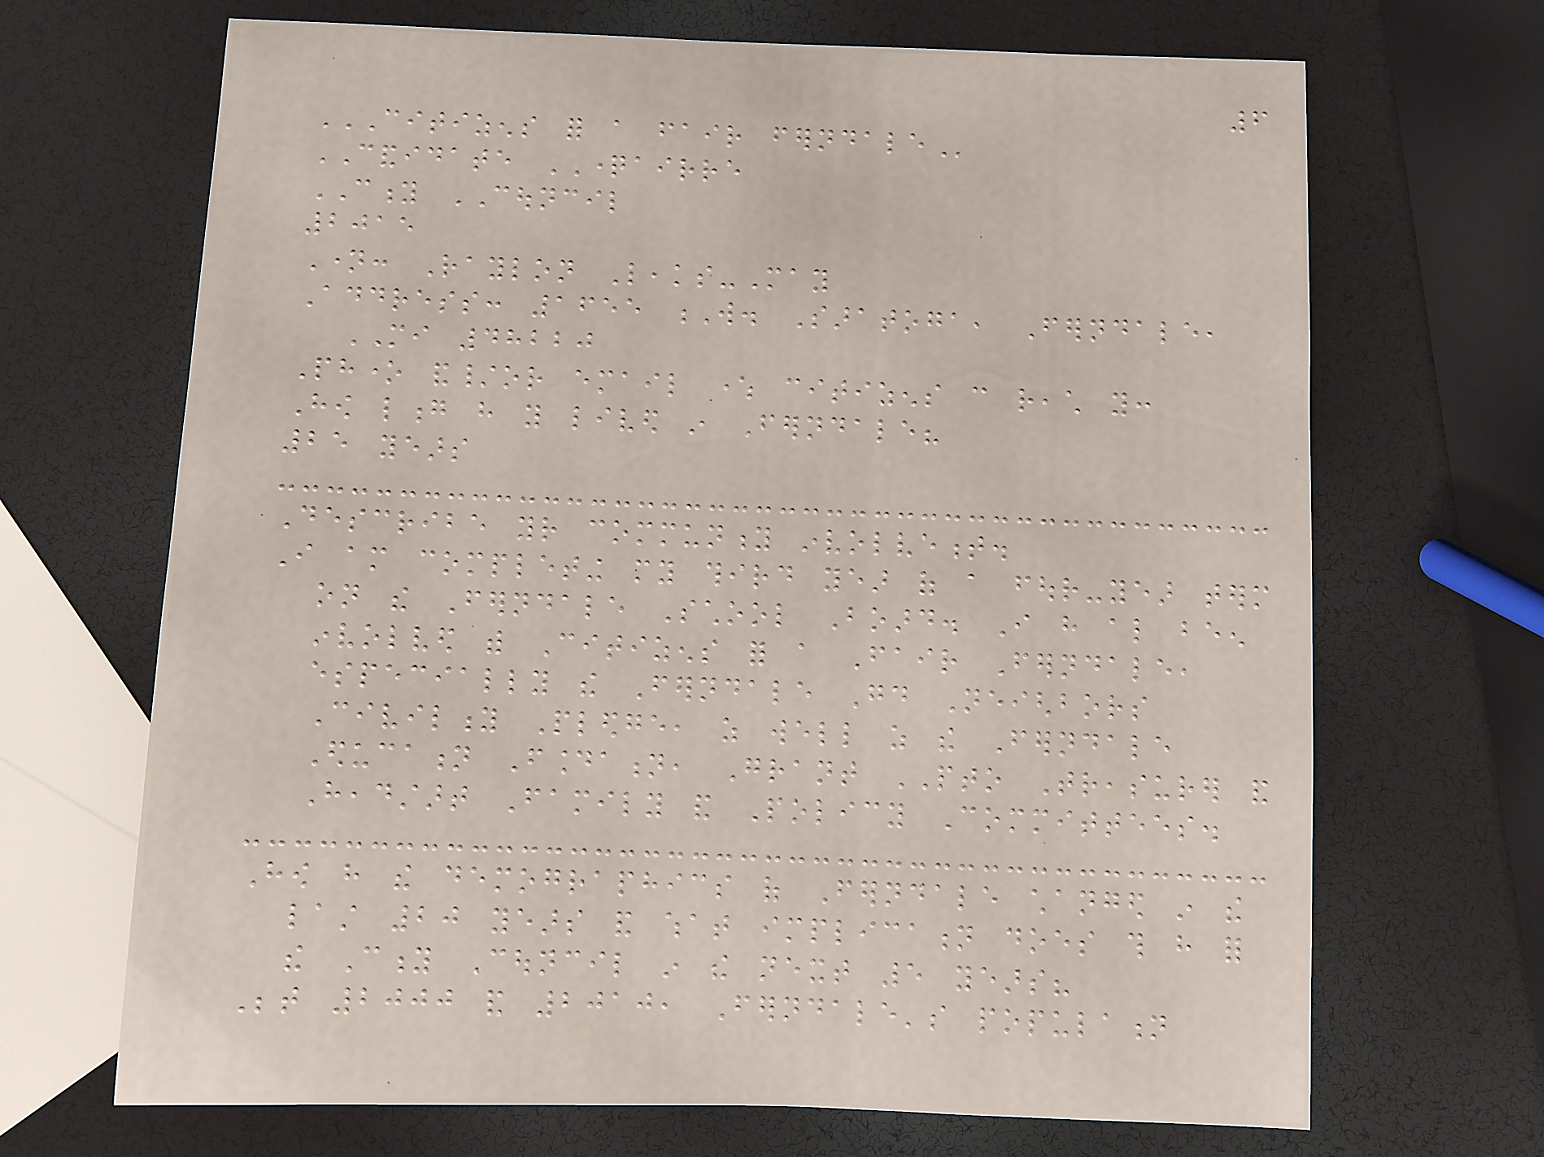6
CITIZENS FOR A FAIR FERNDALE
CANDIDATE QUESTIONAIRRE
CITY COUNCIL
2015
Name: Raylon Leaks-May
Address: 1655 W. Saratoga, Ferndale,
MI 48220
Phone and/or email where citizens can reach you:
How long have you lived in Ferndale?
25 years
Describe your community involvement.
I am completing my third year of a four-year term
on the Ferndale School Board. I have also been
involved with Citizens for a Fair Ferndale,
especially the Ferndale Good Neighbors
Civility Pledge, as well as the Ferndale
Education Foundation, Grant PTO Treasurer and
Headstart Family and Policy Committees.
How have the demographics of Ferndale changed in the
last 20 years and what implication does this have for
the City Council in the next 5 years?
Between 2000 and 2010, Ferndale's population
